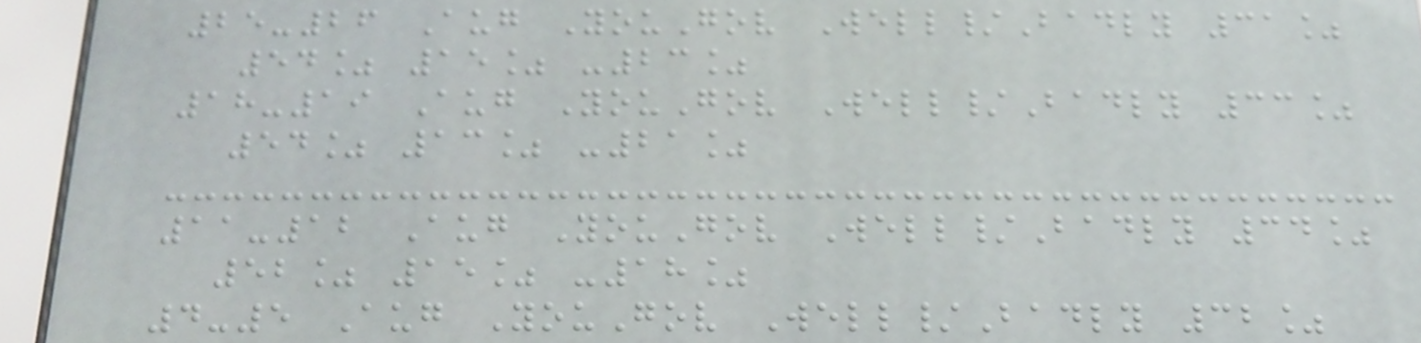25-26 Aug YouGov Well/Badly 31%
54% 15% -23%
18-19 Aug YouGov Well/Badly 33%
54% 13% -21%
11-12 Aug YouGov Well/Badly 34%
52% 15% -18%
4-5 Aug YouGov Well/Badly 32%
